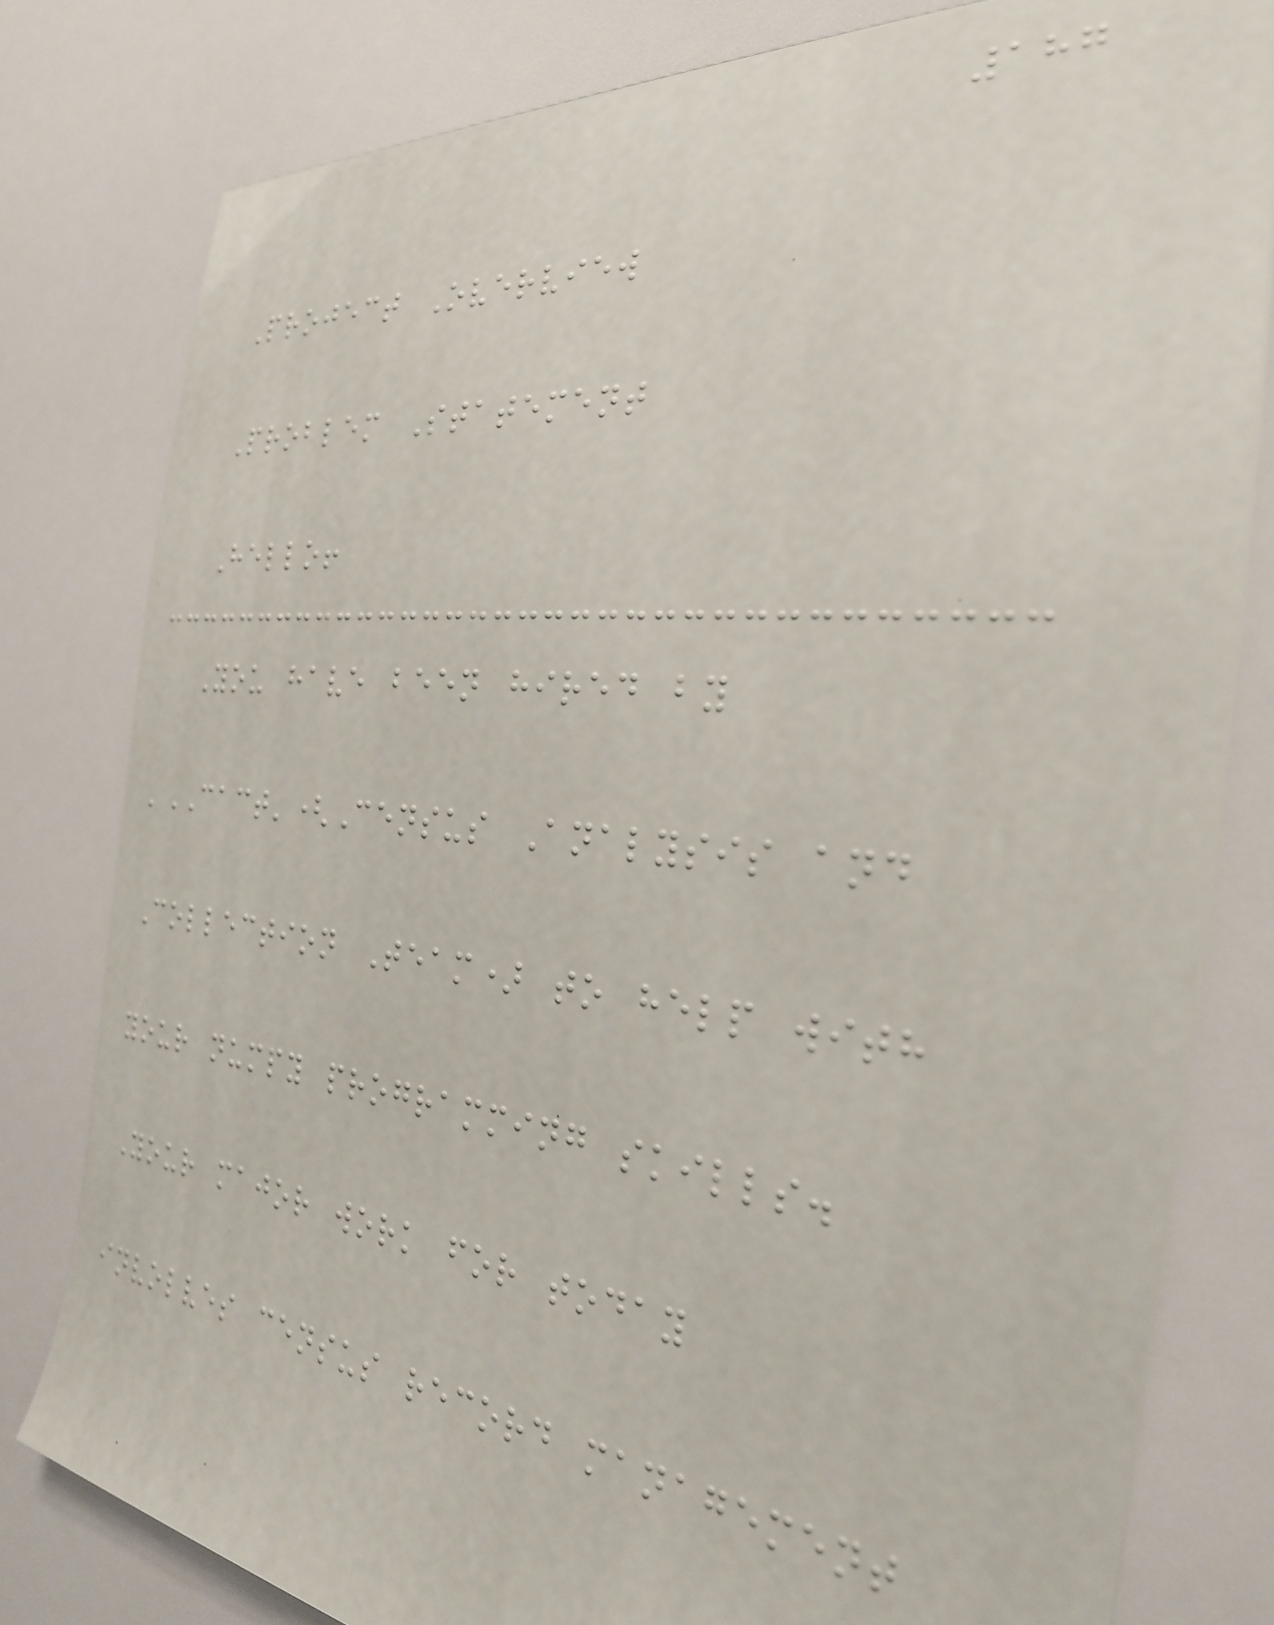187
Project Overview
Problem Statement
Hello!
You have been hired by
'CACT'(Census Analysis and
Collection Team) to help with
your numpy programming skills.
Your major work for today
involves census record management
